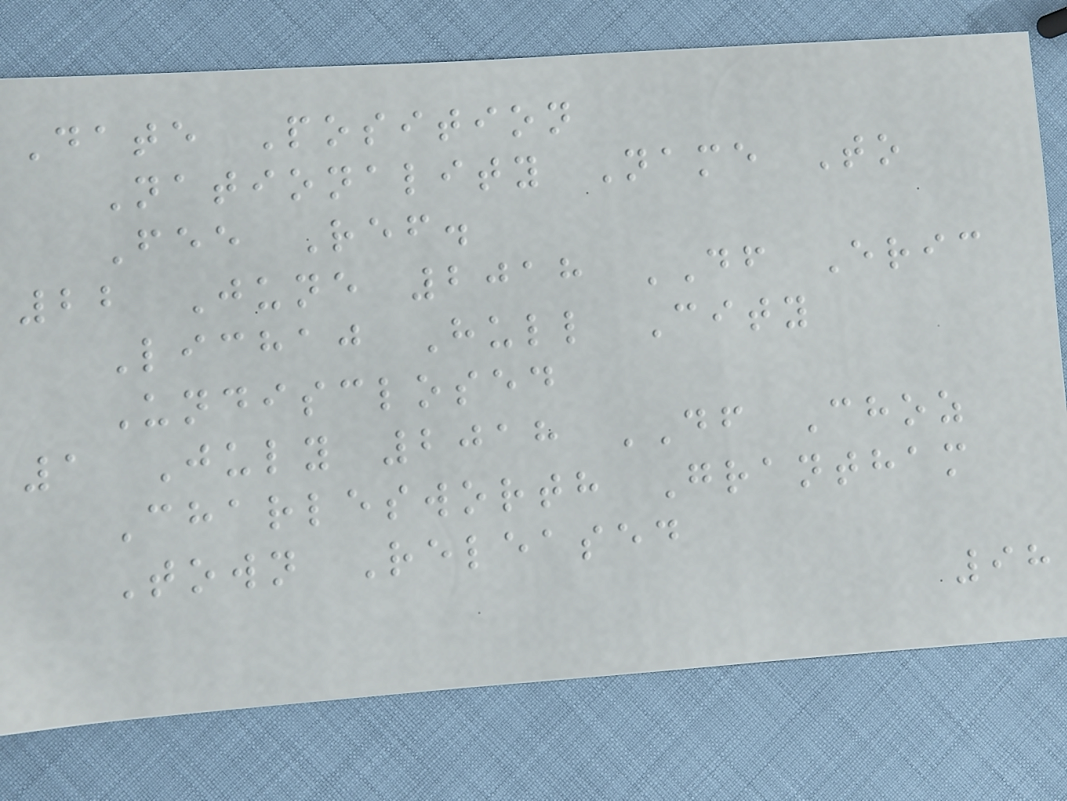Date Position
Nationality Name To
Fee Ref.
22 June 2018 DF Eric
Lichaj Hull City
Undisclosed
1 July 2018 DF Choz
Charlesworth Grantham
Town Released
98
